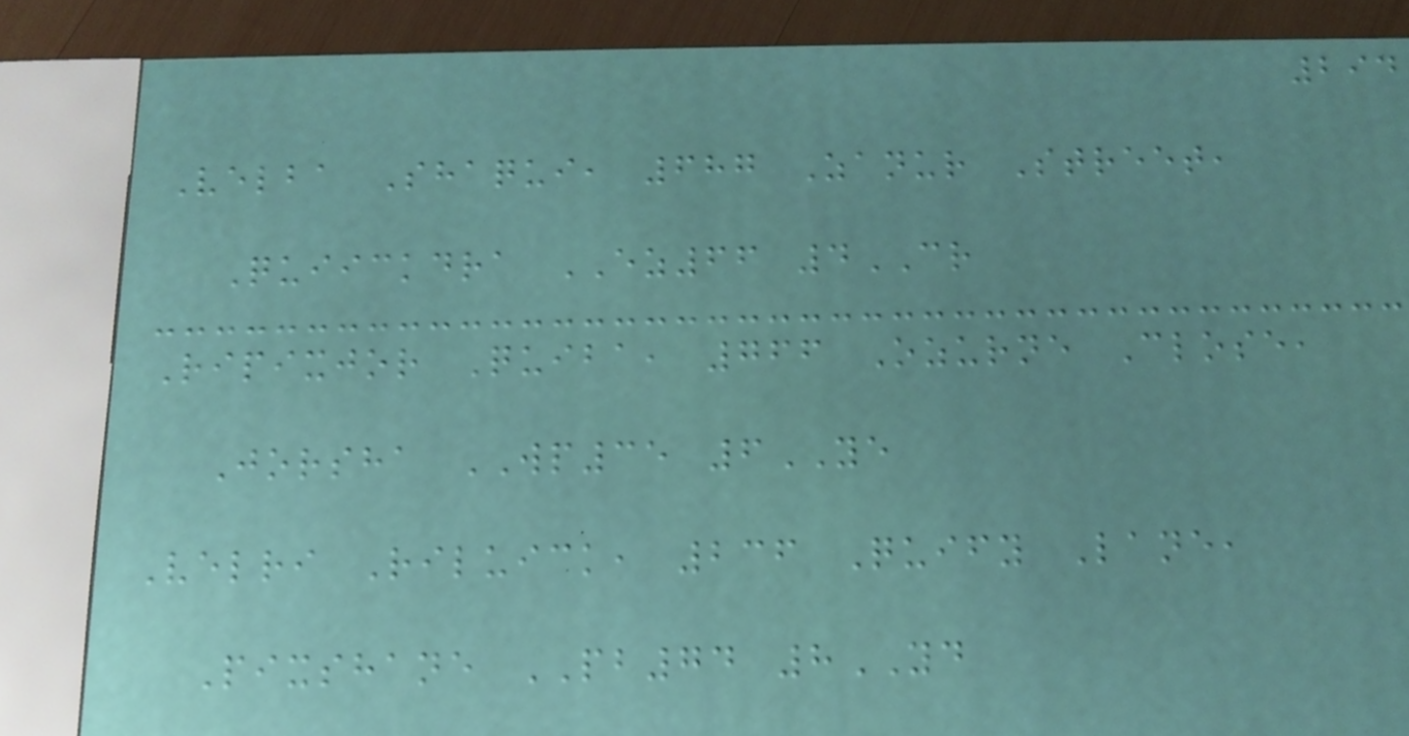294
Velba Shaqui, 687 Zanur Street,
Quiickdra EZ66 4CR
Ripixjor Quiba, 766 Ozurne Close,
Jorsha WP35 6YE
Velri Riluick, 236 Quify Lane,
Pixshane PB74 8YD
